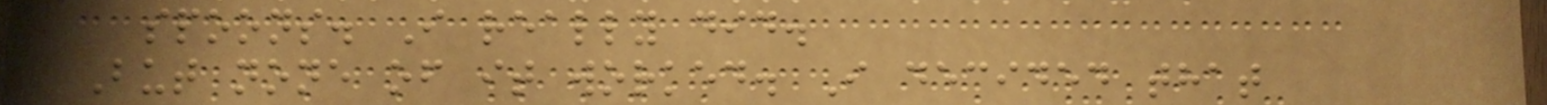spoons. I really did.
But none of it worked. I decided that
